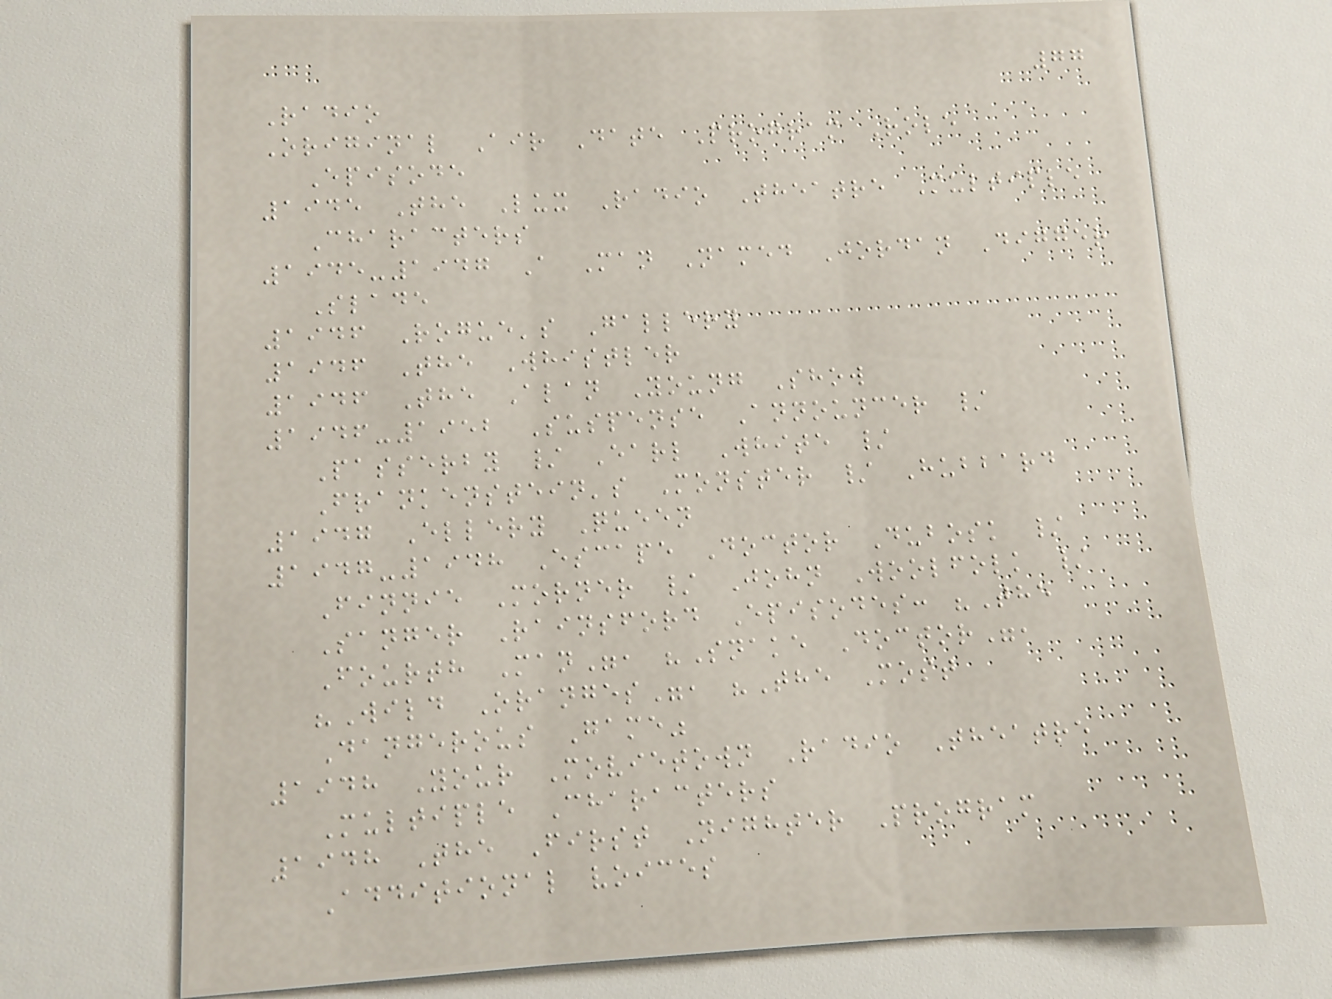77
Radio
Original Air Date Program Role
Episode
1945 The Lux Radio Theatre Multiple
Characters
1945-1947 A Man Named Jordan Digger
Slade
1946 Rogue's Gallery
1946 The Whistler
1946 The Alan Young Show
1946-1952 Suspense Announcer /
Passerby / Earl White /
Frankenstein's Monster / Hubbard
1947 Ellery Queen
1947-1948 Escape Doctor Dubosk /
Finnie Morner / John Woolfolk /
Sanger Rainsford Episodes: "The
Fourth Man", "Snake Doctor",
"Wild Oranges", "The Most
Dangerous Game"
1948 Your Movietown Radio Theatre
Multiple Characters
1948 The First Nighter Program
Additional voices
